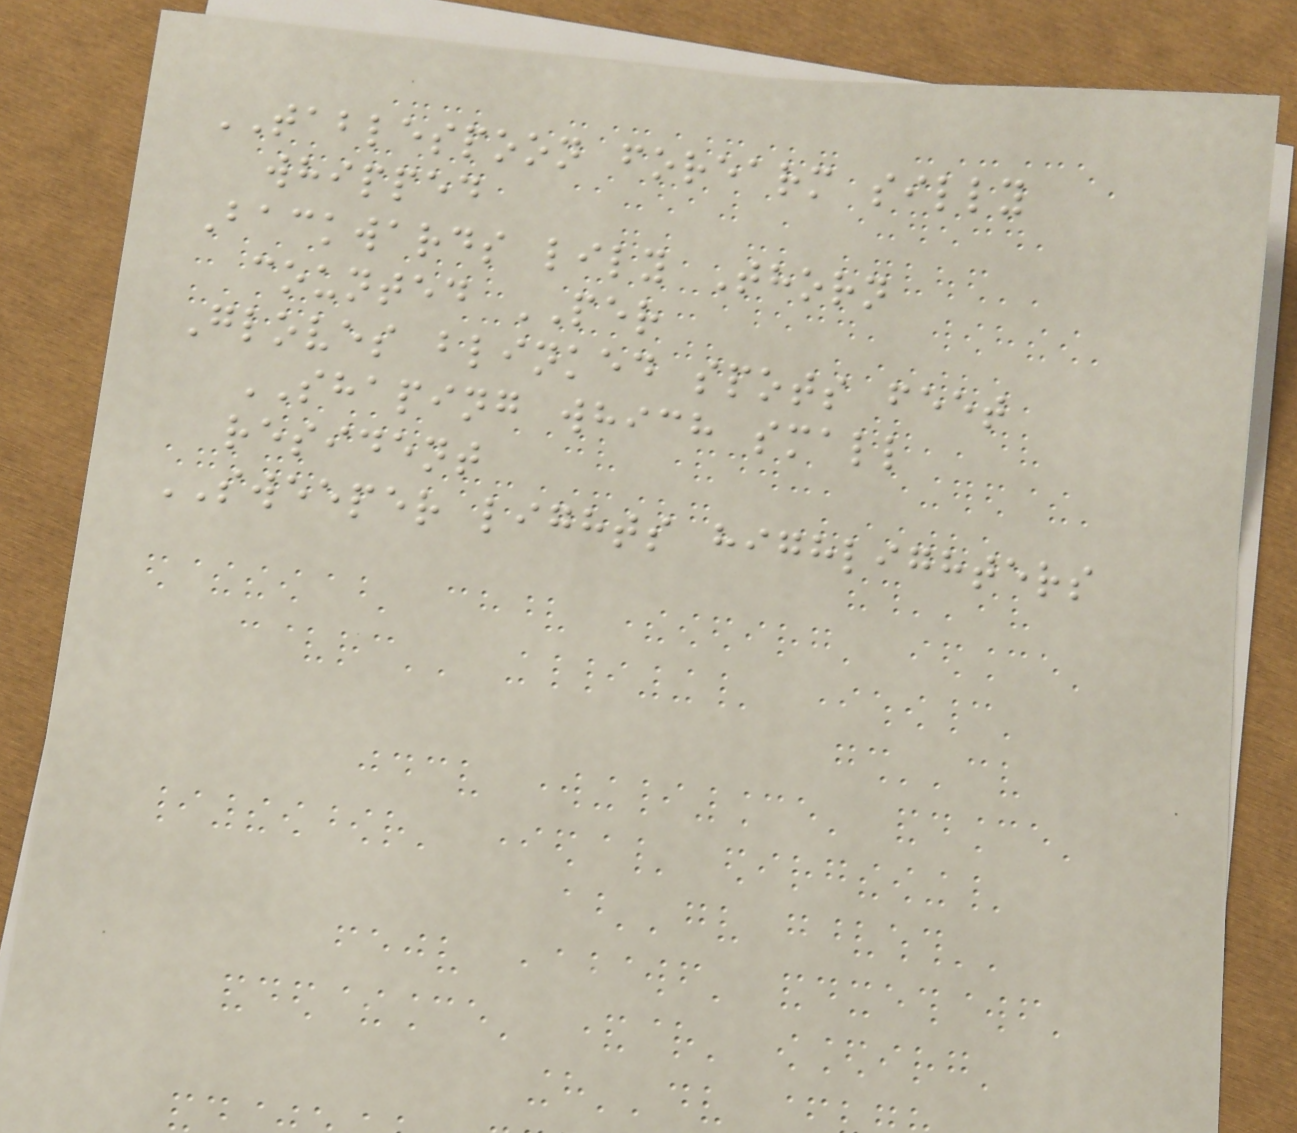TABLESPOON forearm silly
whipped
Backwards lily Thorn
counted PER
Gloves blinked spots feet
SHAPING which small
resident
SWEEPER lights highlighters
